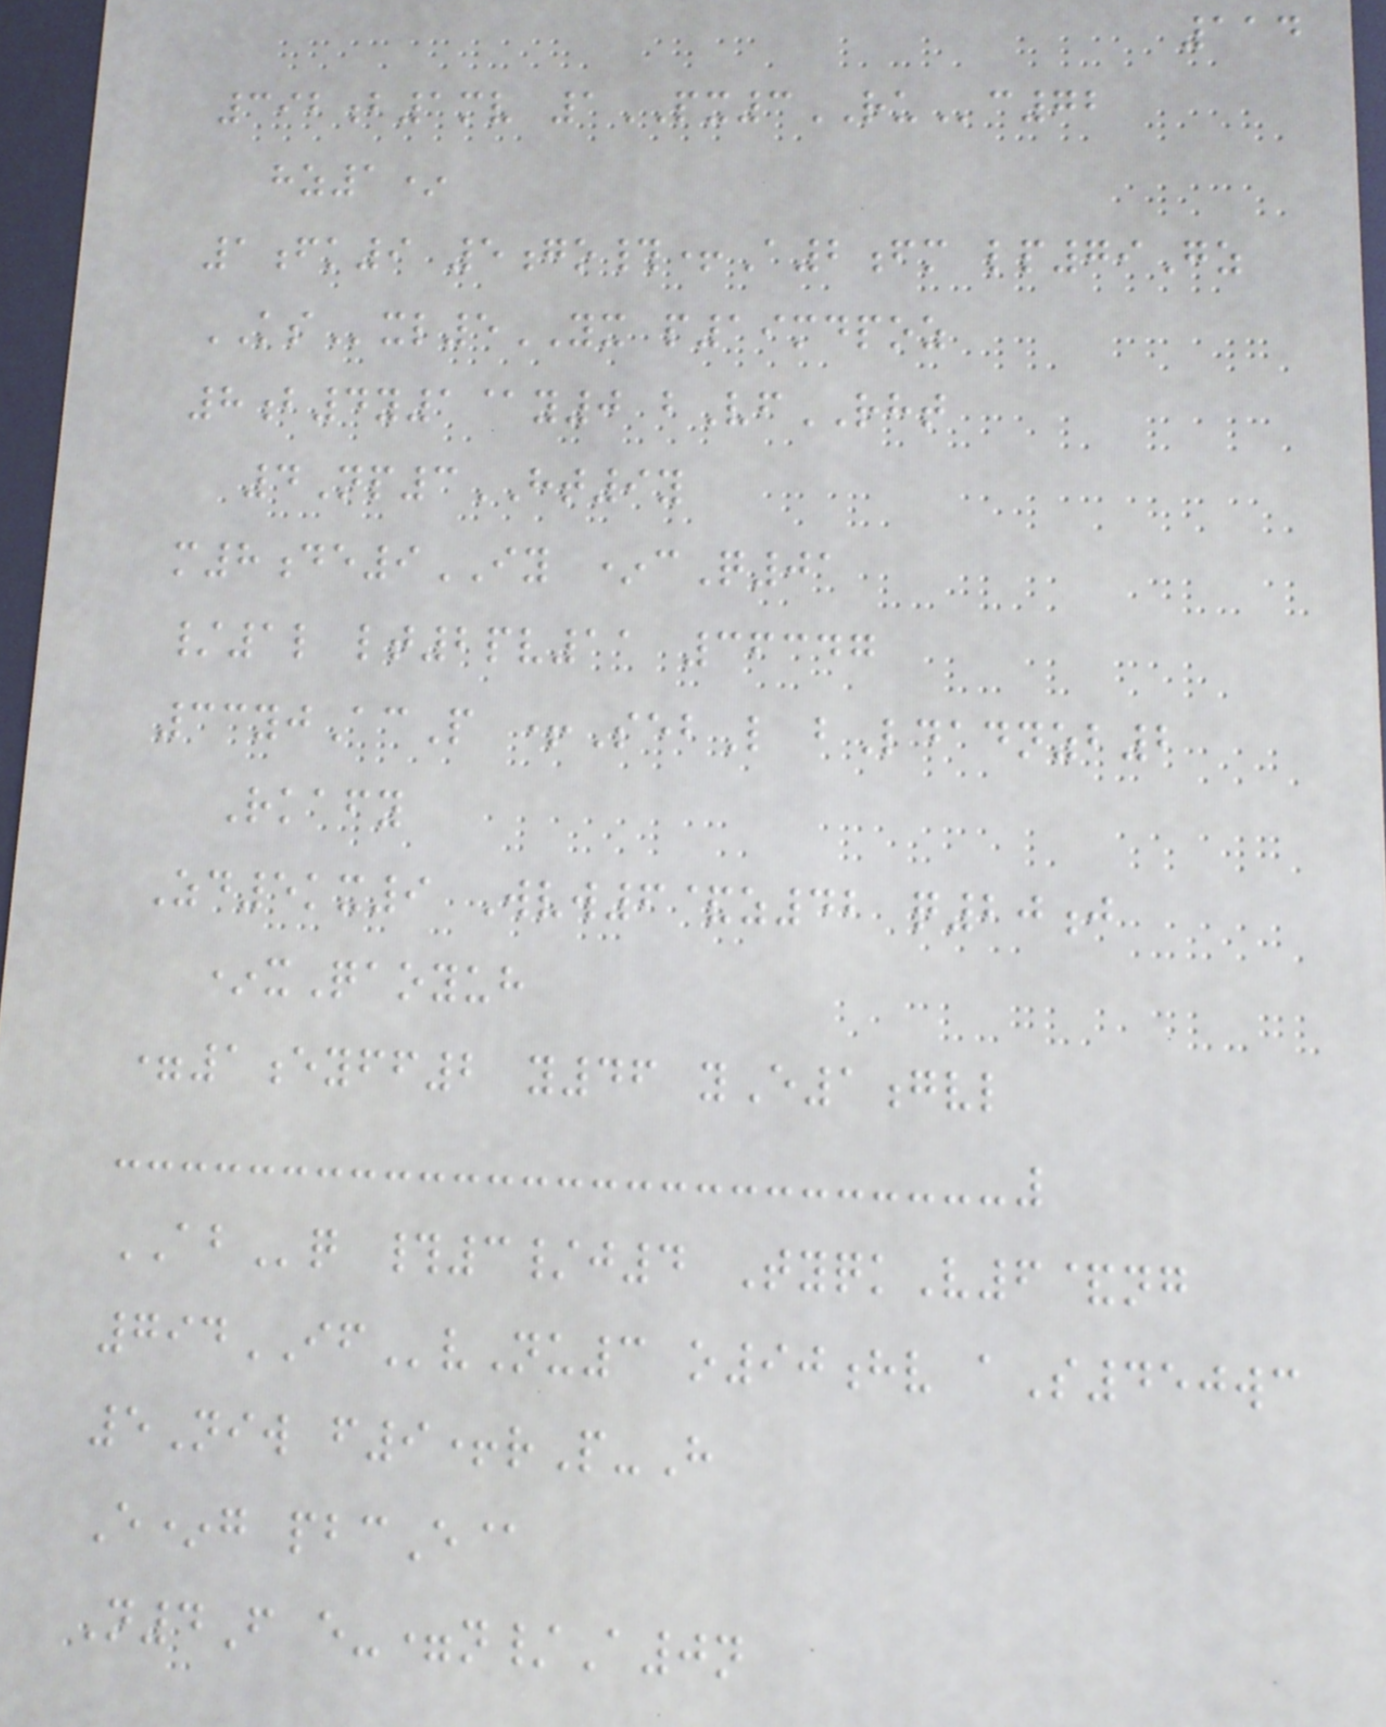114
392b1mv 1PX3RUc72
hz1*
1fk9 5go#+A2fm lp79Gz
KSxl5YX p19mdpoz
8b4y1@y0 bVfRHT
4Np3HT9y
m8de9IY *cQ01
/1l lt2pv11 36347
33yjAcP +SebL bLdadnzb2
Rkafy
Zd5kx9 Wvw6&z42 q20j
*xQaoyuh
=1eyff2 y46 yE1gvl
ABq #3/j4 TyqkV6&ng
794IFvNu3 o90hv aS450wc
5Niw f9+rP-H
E*g pbcE@
N4F e-=n/A0n
